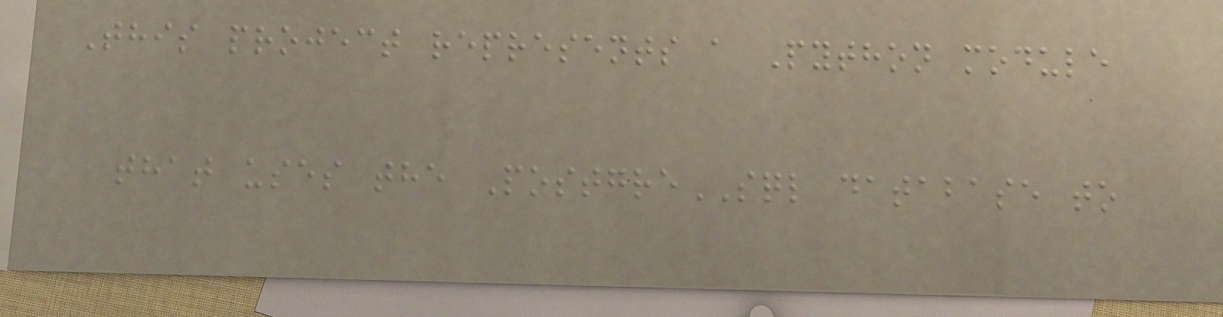This project represents a Python module
that uses the PostgreSQL database to
